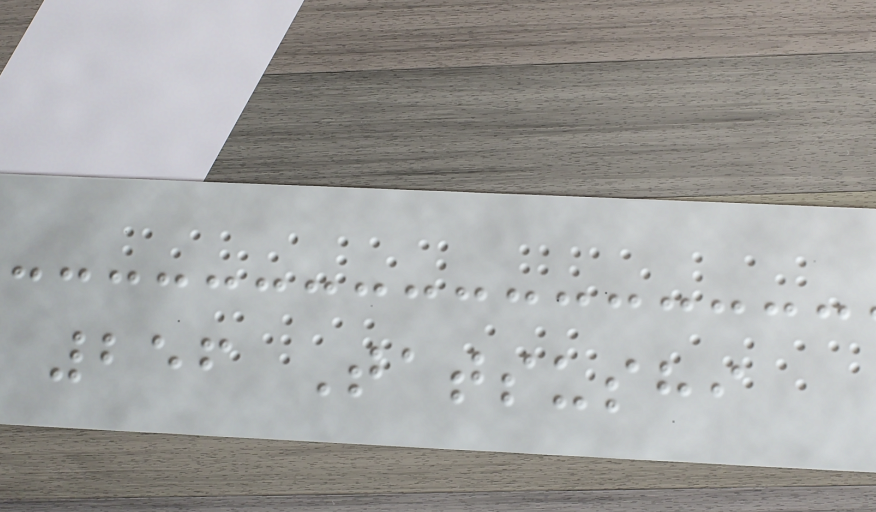256 Tatsushi
